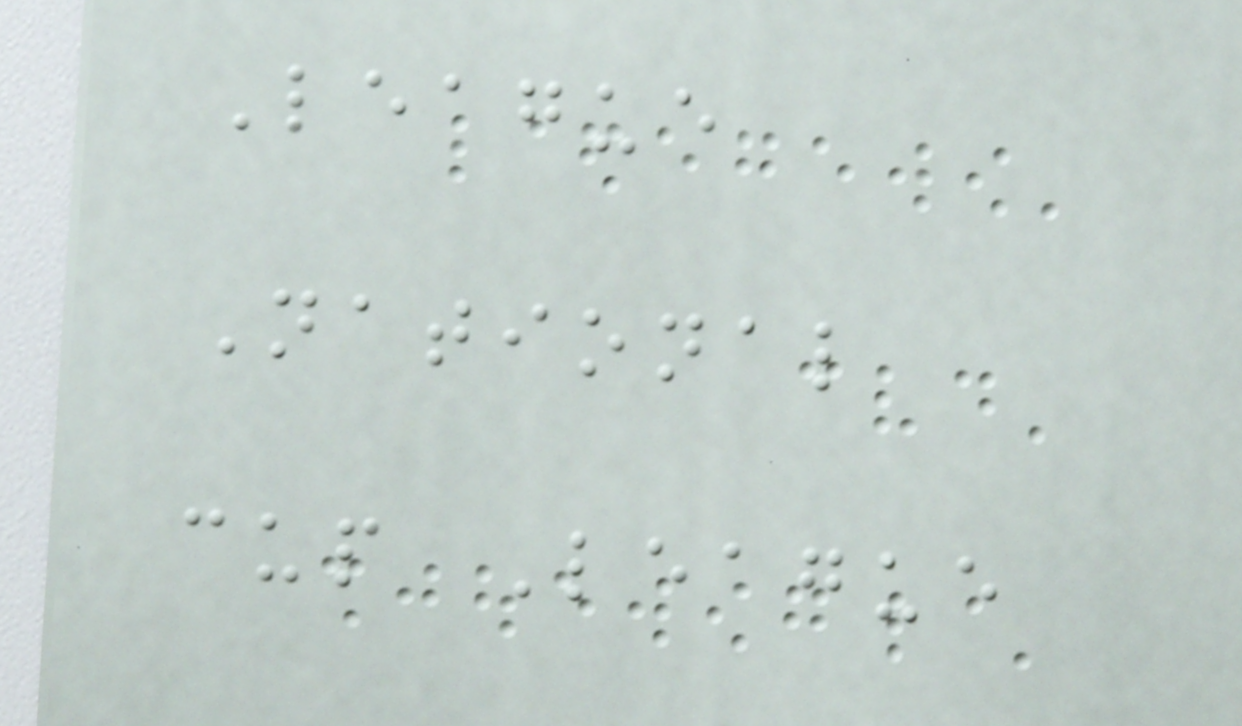League
National
cup League
